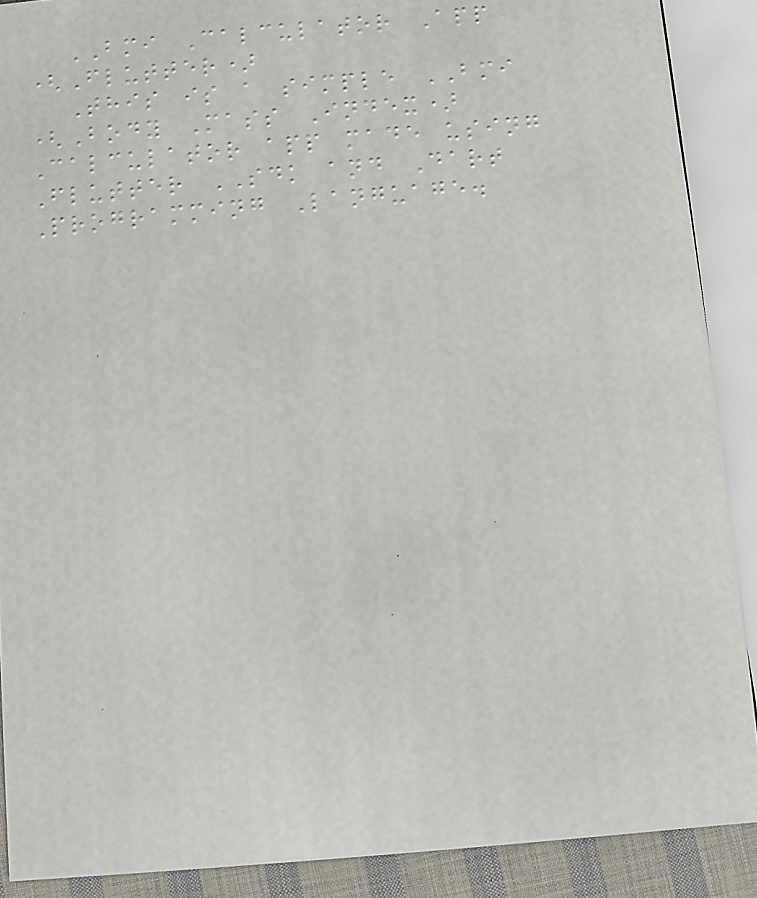BMI Calculator App
(Flutter)
This is a simple BMI
(Body Mass Index)
Calculator app made using
Flutter SDK and Dart
Programming Language.
